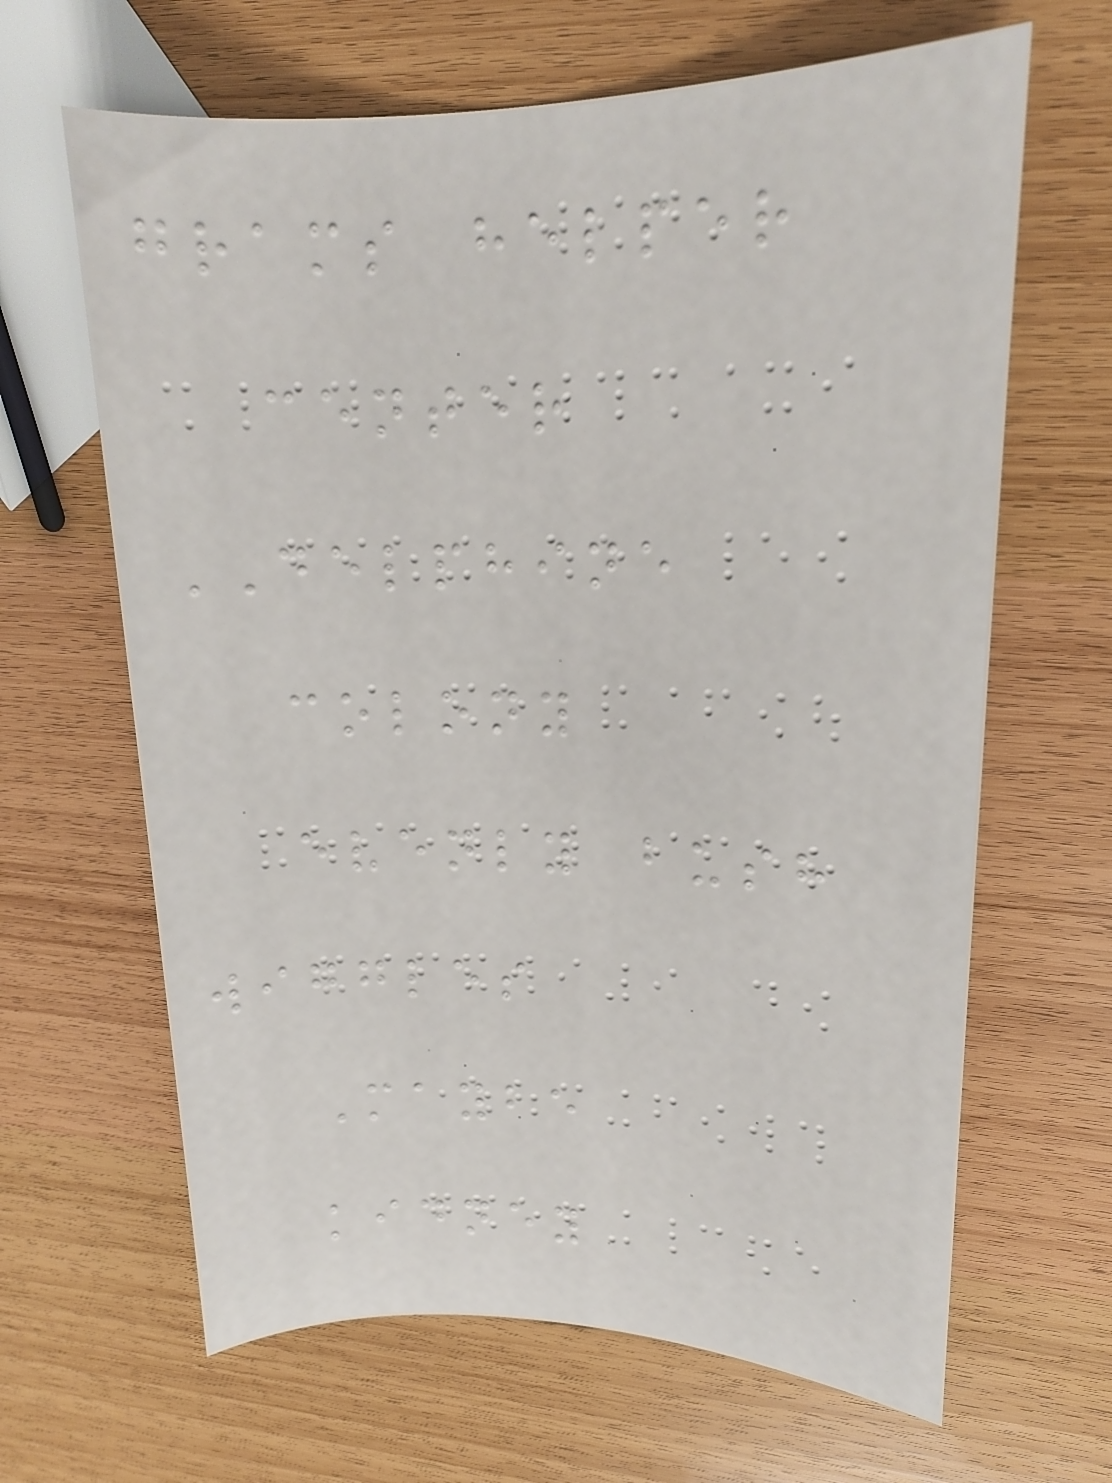grams helper
center
DELPHINE
colony
evenly bush
wiggles
Maybe
kidney
